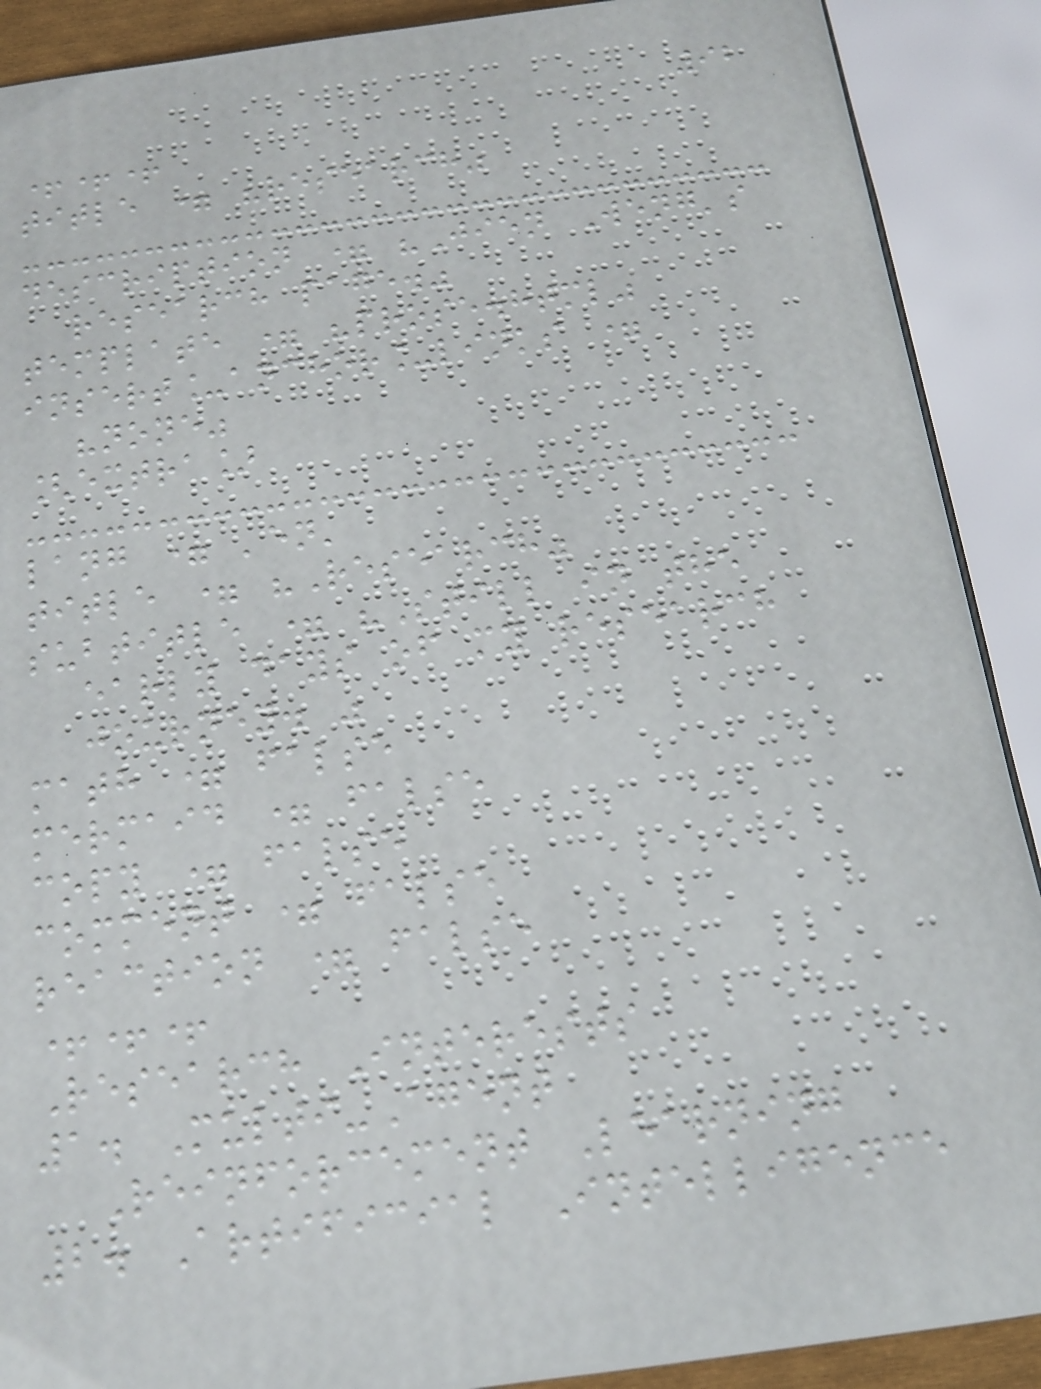92
+++
title = "research"
description = "Jien Weng's
research page."
template = "prose.html"
insert_anchor_links =
"none"
[extra]
lang = 'en'
title = "Research"
subtitle = "Still in the
early days of my research
journey. "
math = false
mermaid = false
copy = false
comment = false
reaction = false
+++
Research Interests
1. Multi-Agent
Reinforcement Learning
2. Artificial Intelligence
